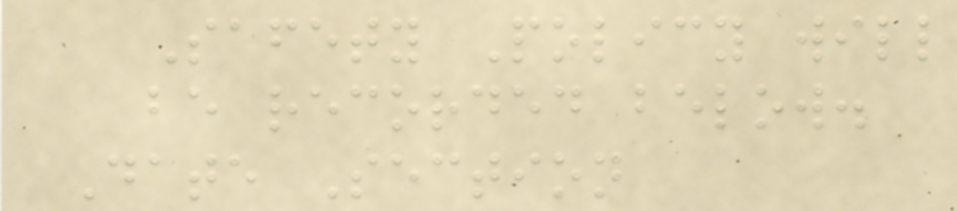Safety Policy will
be recorded below.
Date Section
